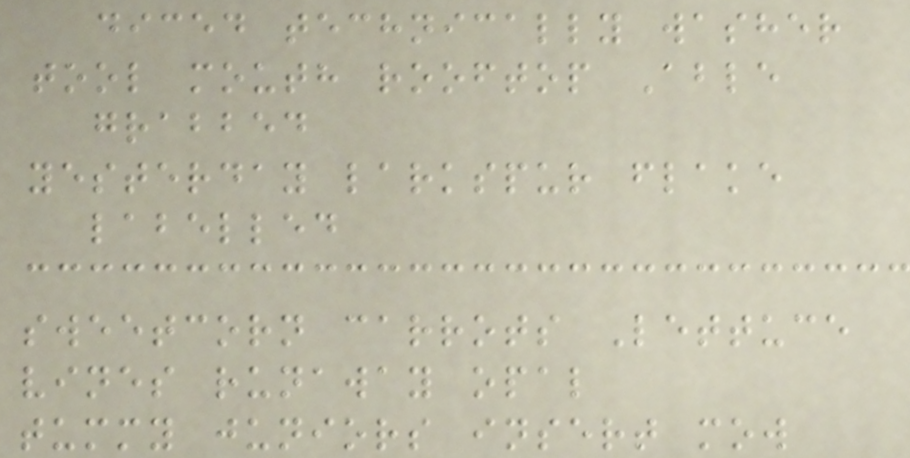diced technically washer
tool mouth rooftop Able
grabbed
yesterday larkspur flake
labelled
sweetcorn carrots Lettuce
vines runaway opal
tummy juniors insert mow
